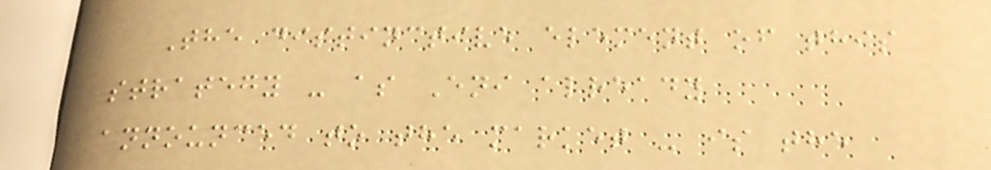The distinctive element of this
strategy - as Eni already
announced to the market - is the
